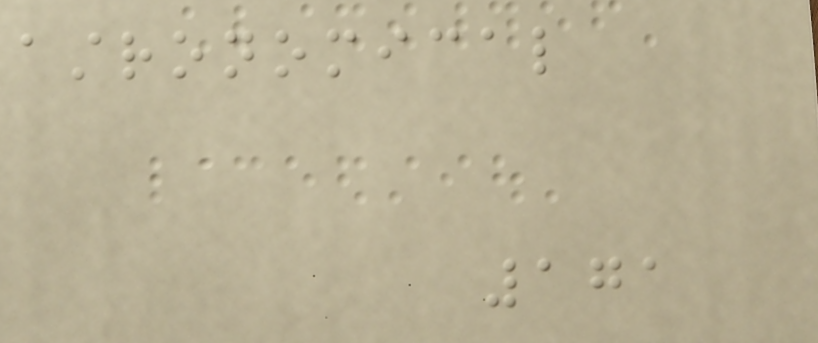astronomical
171
